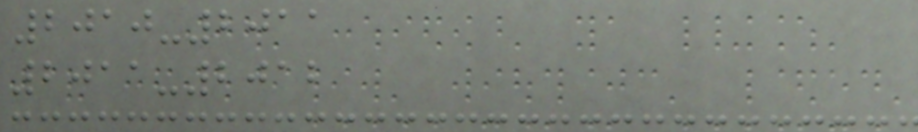2010-2011
2011-2012
